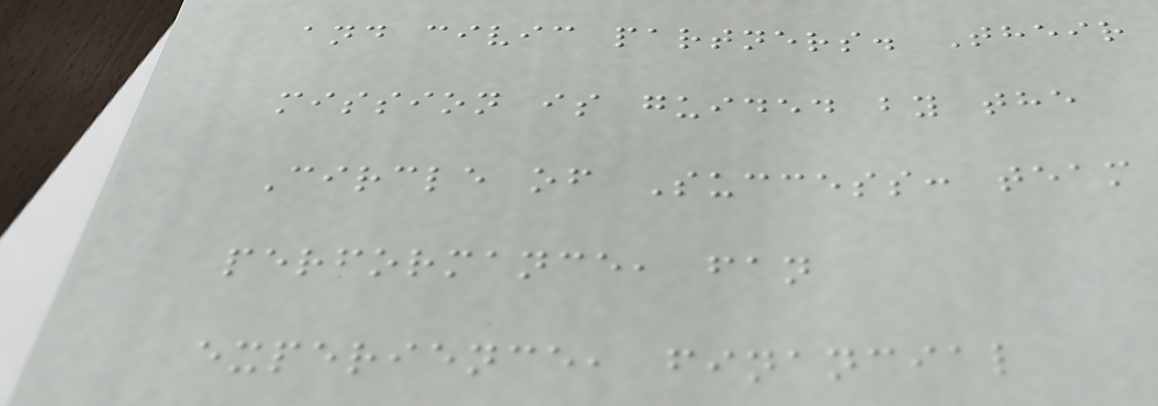and civic partners. Their
mission is guided by the
Circle of Success: team
performance, fan
experience, financial
